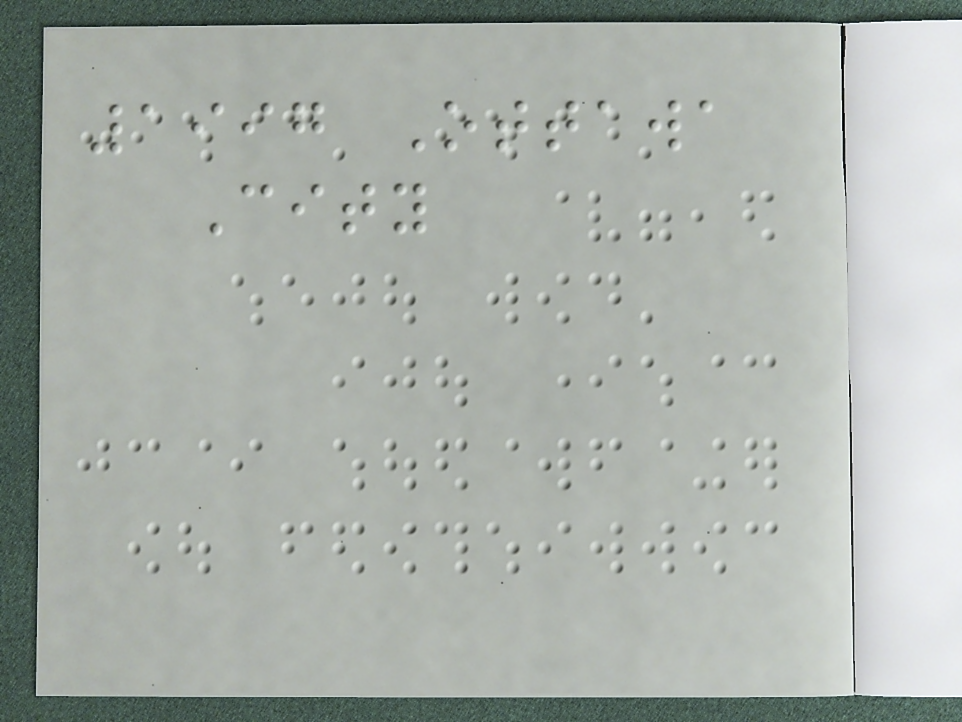1997 Ottawa
City
